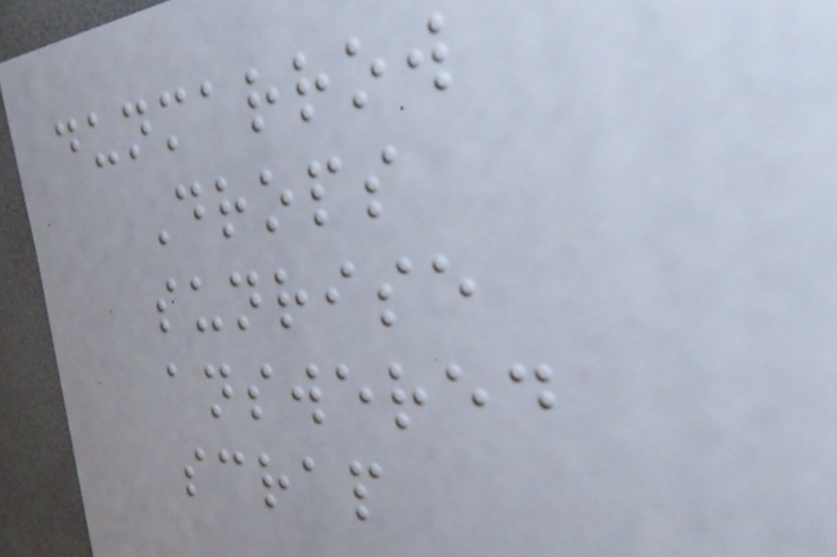dunmarrow
Drops
sunrise
answered
scrap
